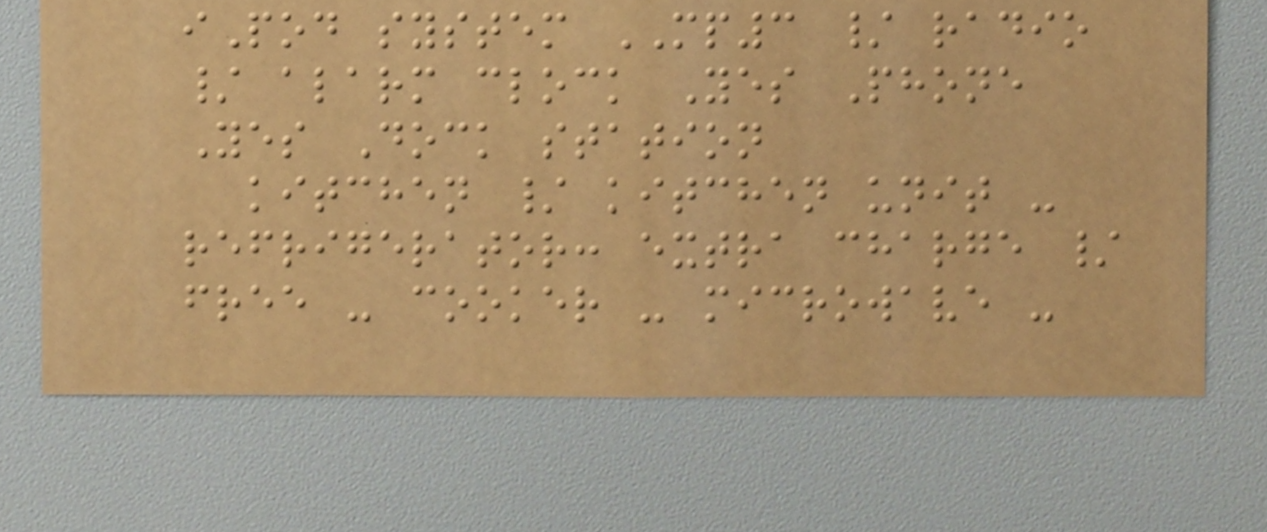iPod system MP3 / radio
/ alarm clock Yes Phone
Yes Dock station
kitchen / kitchen unit -
refrigerator: extra charge /
free - cooker - microwave -
